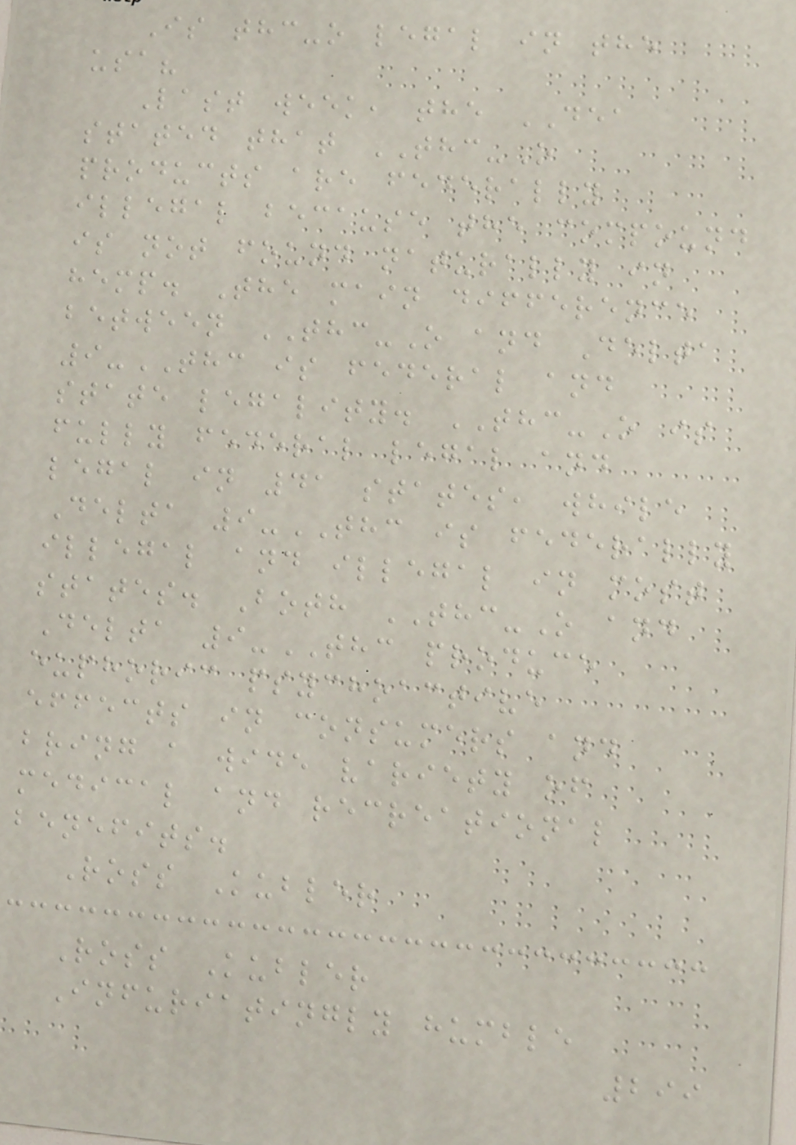Is thc-o legal in the
usa?
Last week, the DEA
stated that THC-O
products are federally
illegal because the compound
is not found naturally in
hemp. The main difference
between THC-O and Delta
9-THC is federal and
state legality. THC-O is
fully federal legal and
legal in 41 states, while
Delta 9-THC is federally
illegal and illegal in most
states. Both THC-O and
Delta 9-THC produce
euphoric psychoactive
effects in consumers and
bring a wide variety of
medical and recreational
benefits.
Ross Kubler
Ross Kubler
Infuriatingly humble
299
